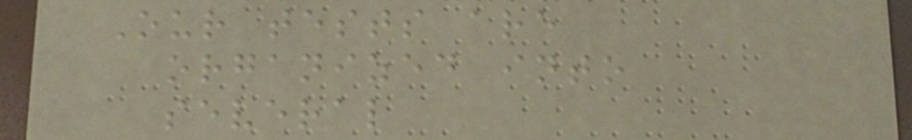Our tests are
organized into
several
